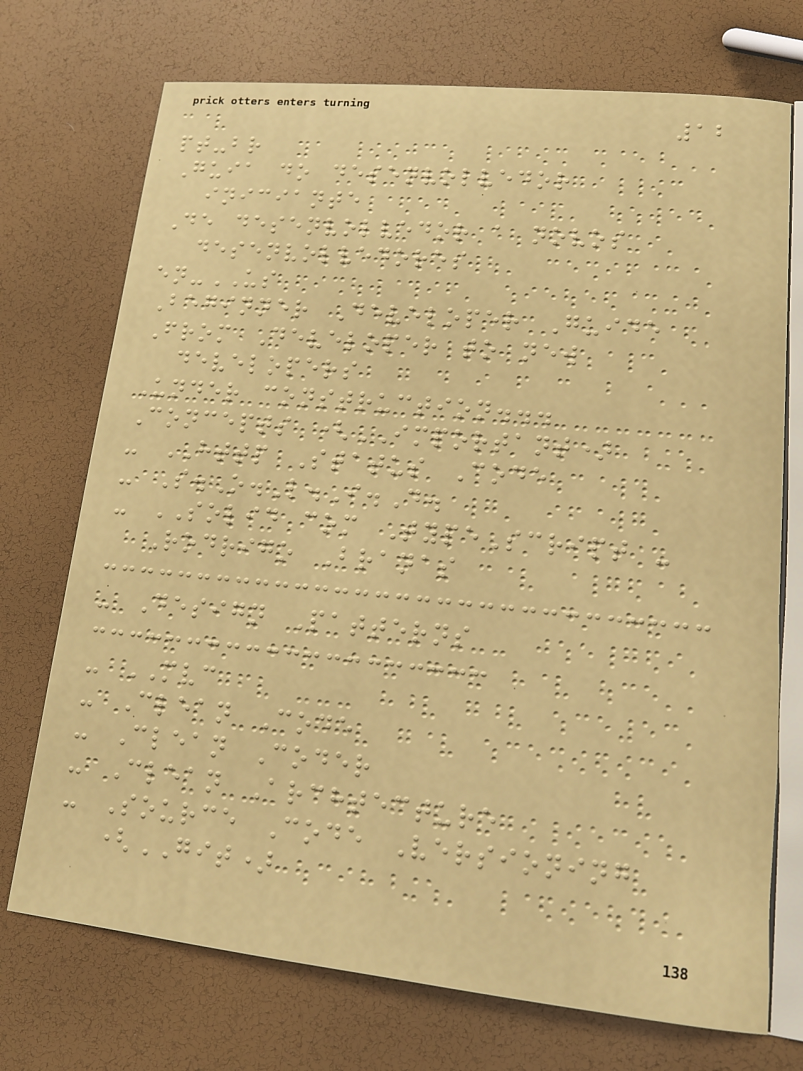12
pt-br
Guia do desenvolvedor
iniciante
De desenvolvedor a novos
desenvolvedores
en-US
Beginner Developer Guide
From Developer to new
developers
Under construction...
Concepts (IMPORTANT)
- HTTP Status Code
- S.O.L.I.D.
- SOLID com TypeScript -
Rodrigo Branas
- Design Patterns
- MVC
- Clean Code
- Clean Coder
- Clean Archtecture
- Source Code Versioning
(GIT)
